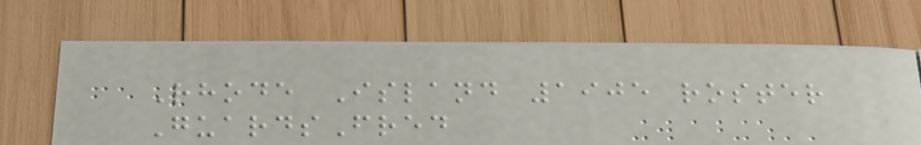Rhode Island 1905 roster
GuardsFred
